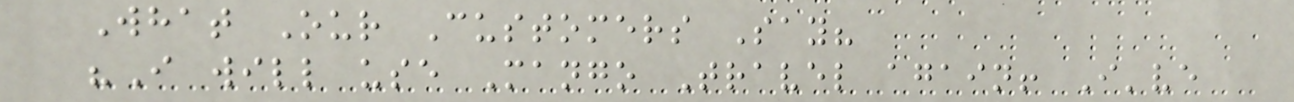What Our Customers Say?
"I will use Mango Travel again! I've
